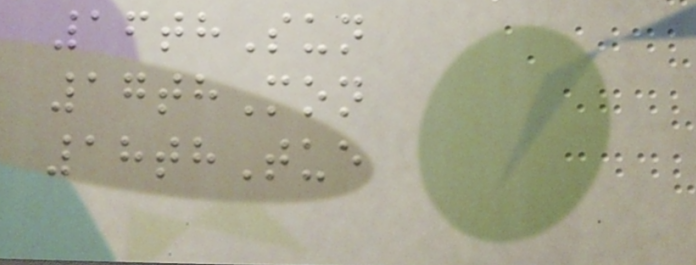16thSun
17thMon
18thTue
